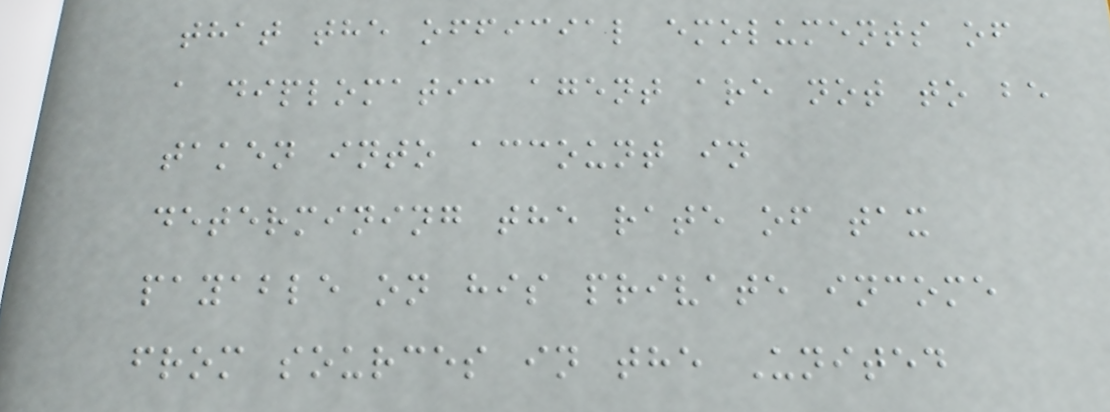that the official emoluments of
a diplomatic agent are not to be
taken into account in
determining the rate of tax
payable on his private income
from sources in the United
